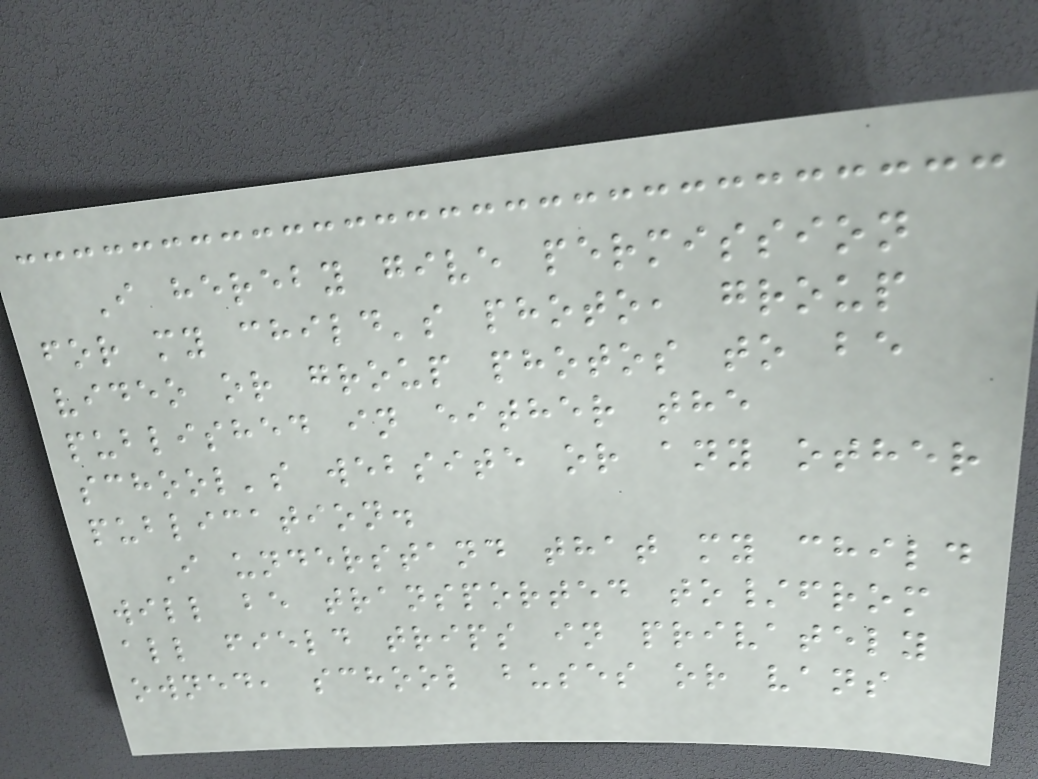I hereby give permission
for my child's photo, group
video or group photos to be
published in either the
school's website or any other
publication.
I understand that my child
will be transported to/from
all field trips in privately
owned, school buses or vans
